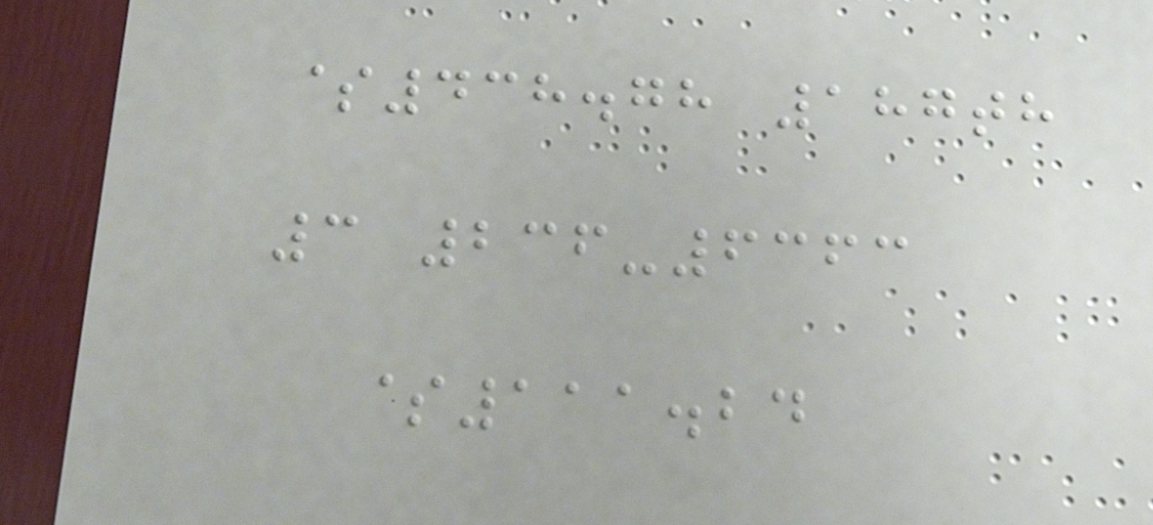$438.78 187th
3 236-6363
$111.24
